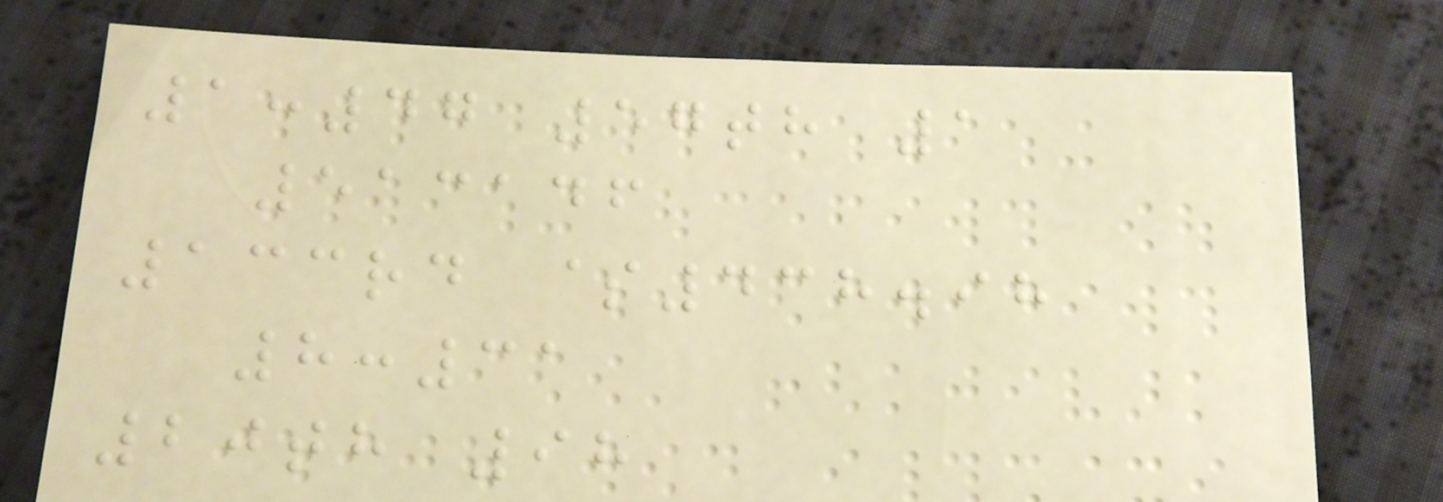1:47 57th 1
513146
133rd $438.98
8:31
20th 98
